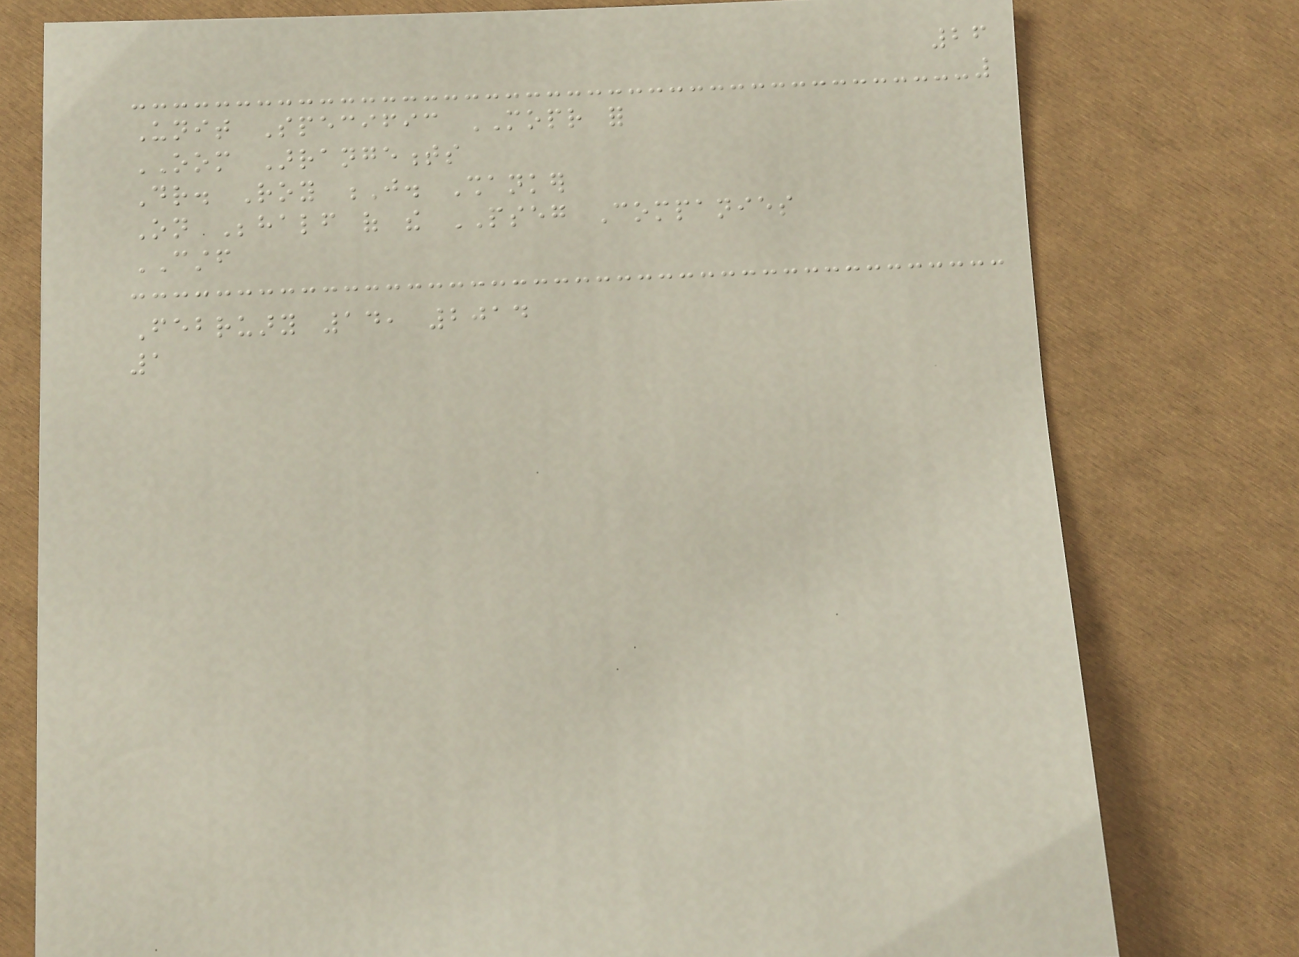26
Unit Specific MOPR for
OOM Arrangements
Dr. Roy J. Shanker
On Behalf of the PSEG Companies
CSTF
February 14, 2014
1
